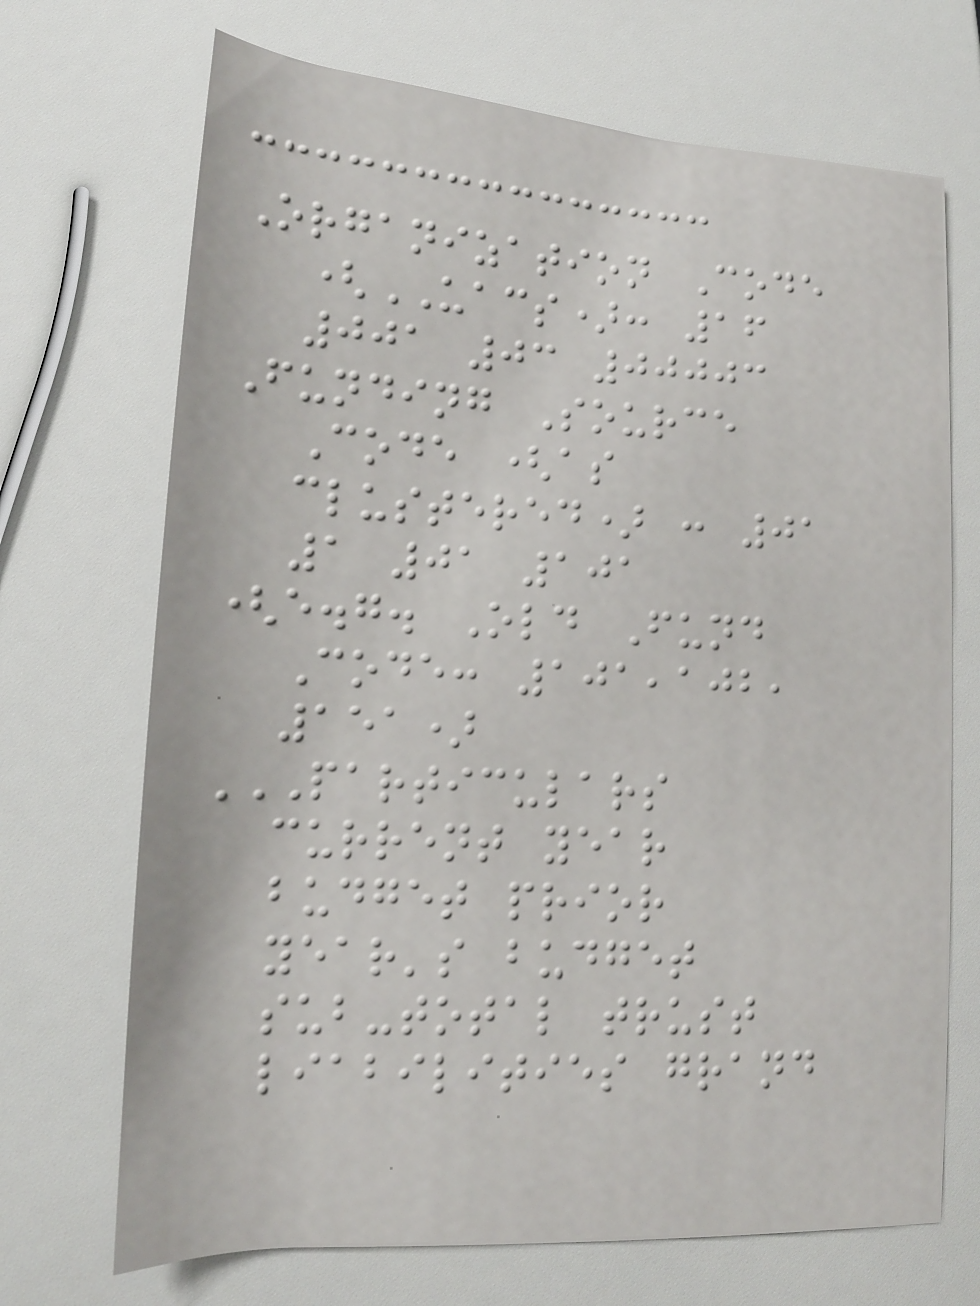Organization Code
(UACS): 16
001 03 00003
Funding Source
Code (as
clustered) : 01
1 01 101
(e.g. Old Fund
Code: 101,102,
151)
PARTICULARS
CURRENT YEAR
BUDGET PRIOR
YEAR'S BUDGET
SUB-TOTAL TRUST
LIABILITIES GRAND
